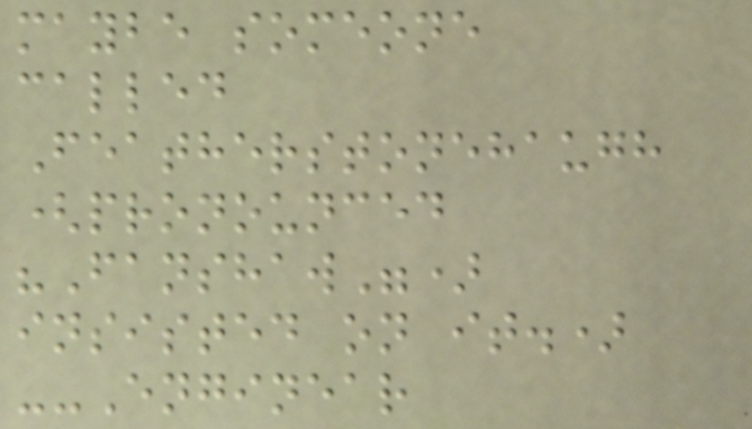maybe someone
called
Featherstonehaugh
(pronounced
"Fanshaw")
insisted on it.)
--Enginear
